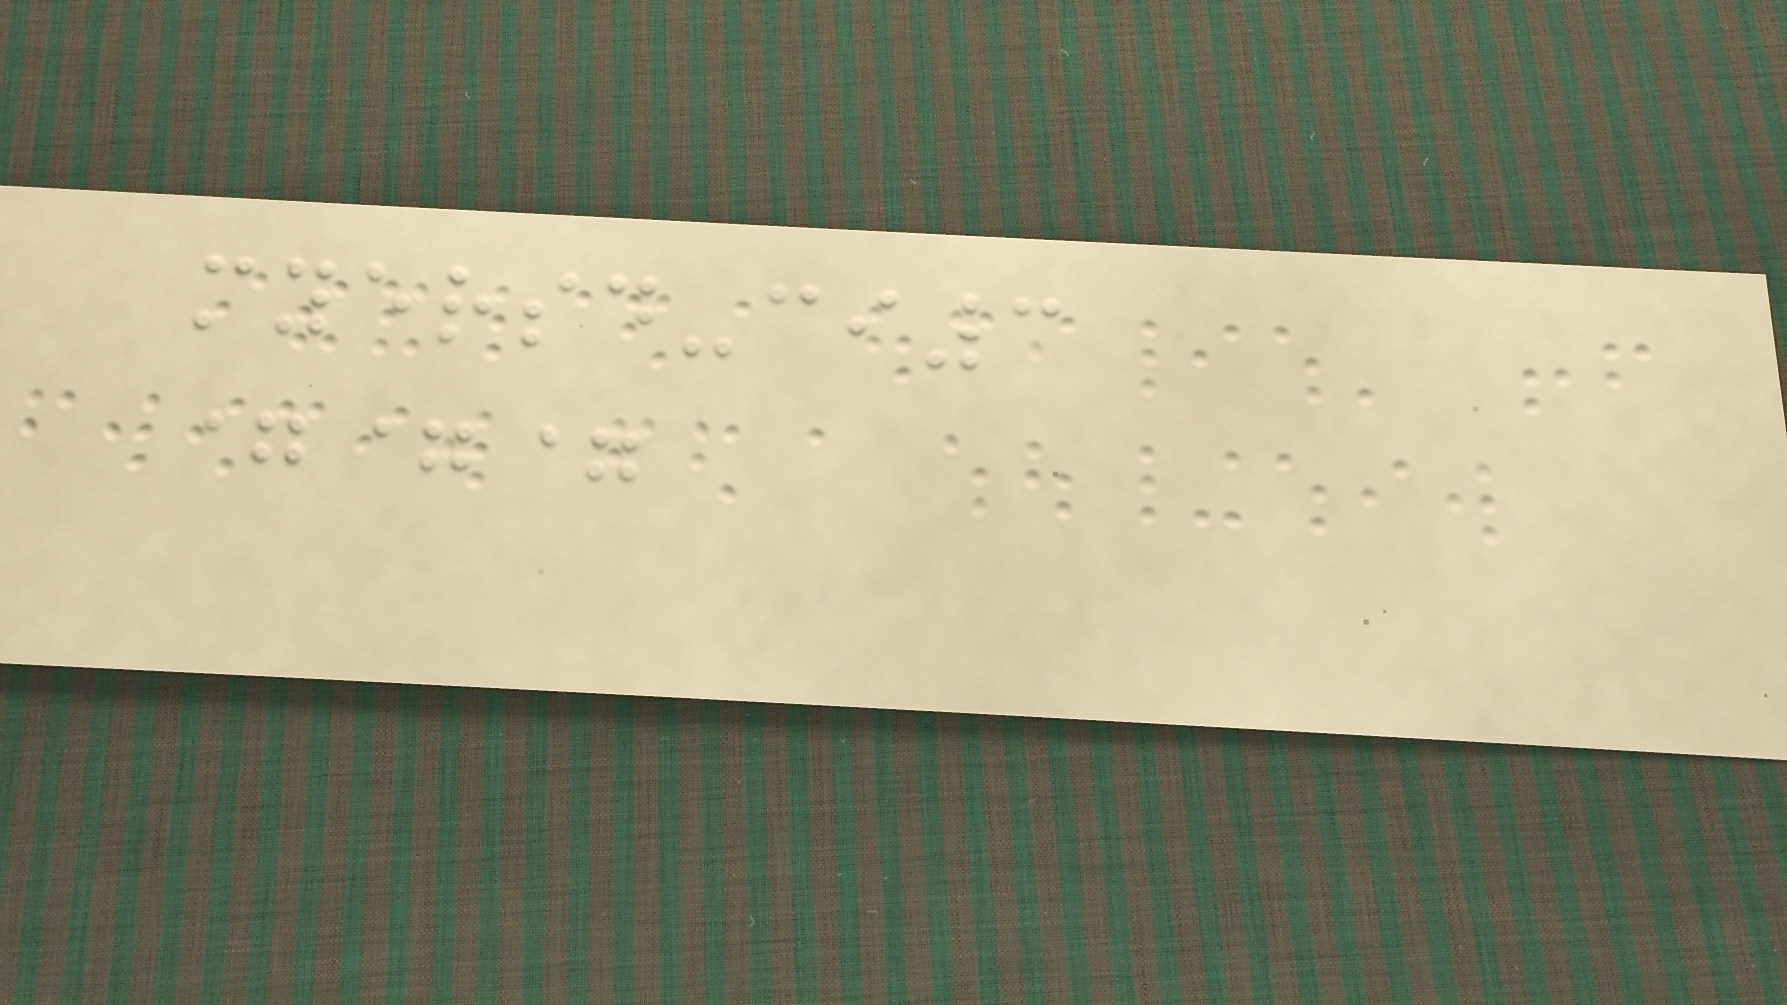myersd-ci3
===
